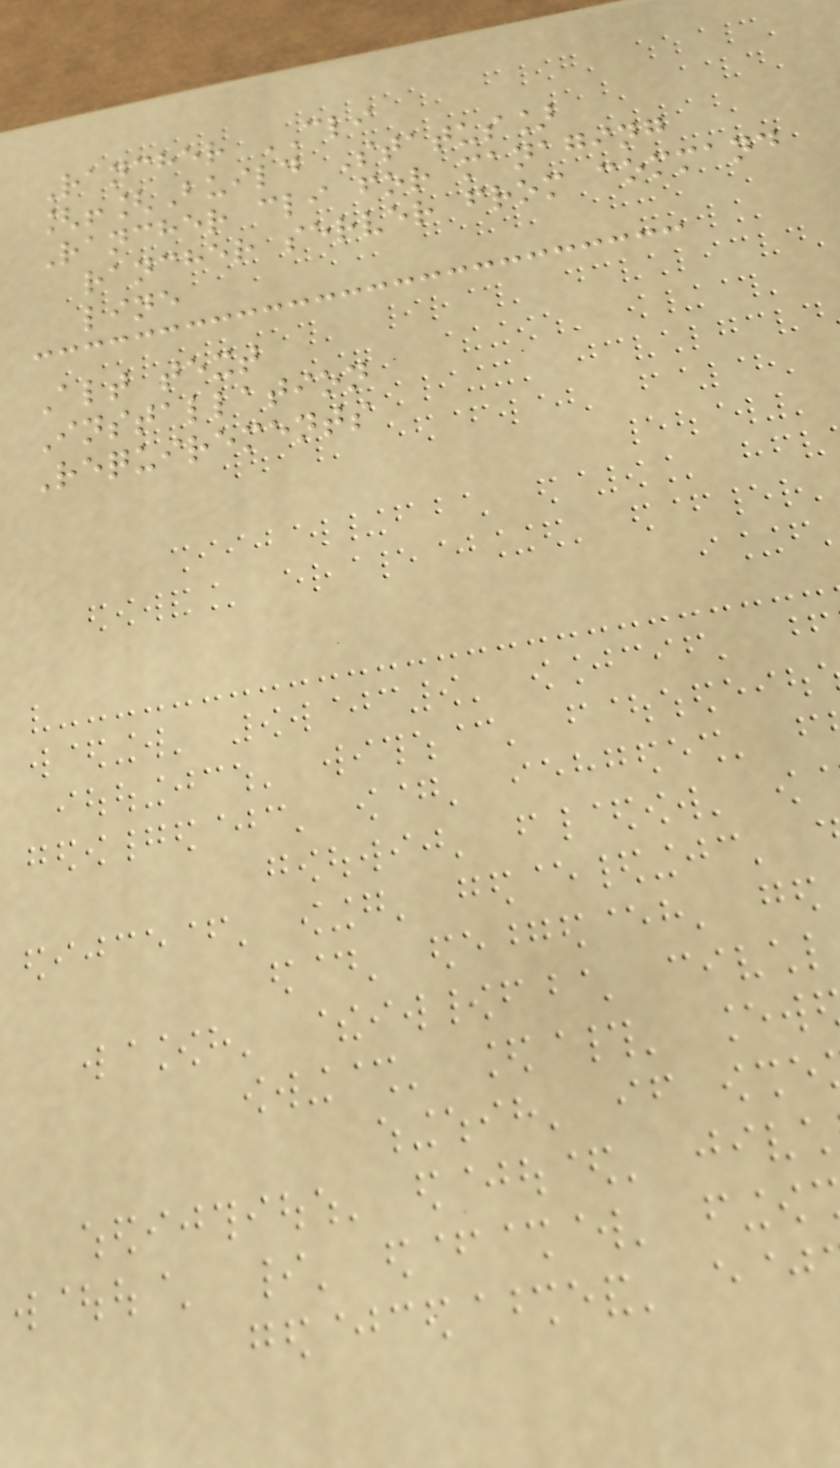Rancher CLI
[![Build Status]
Rancher cli for managing
rancher server from command
line
Alt text
Installation
Requirements
